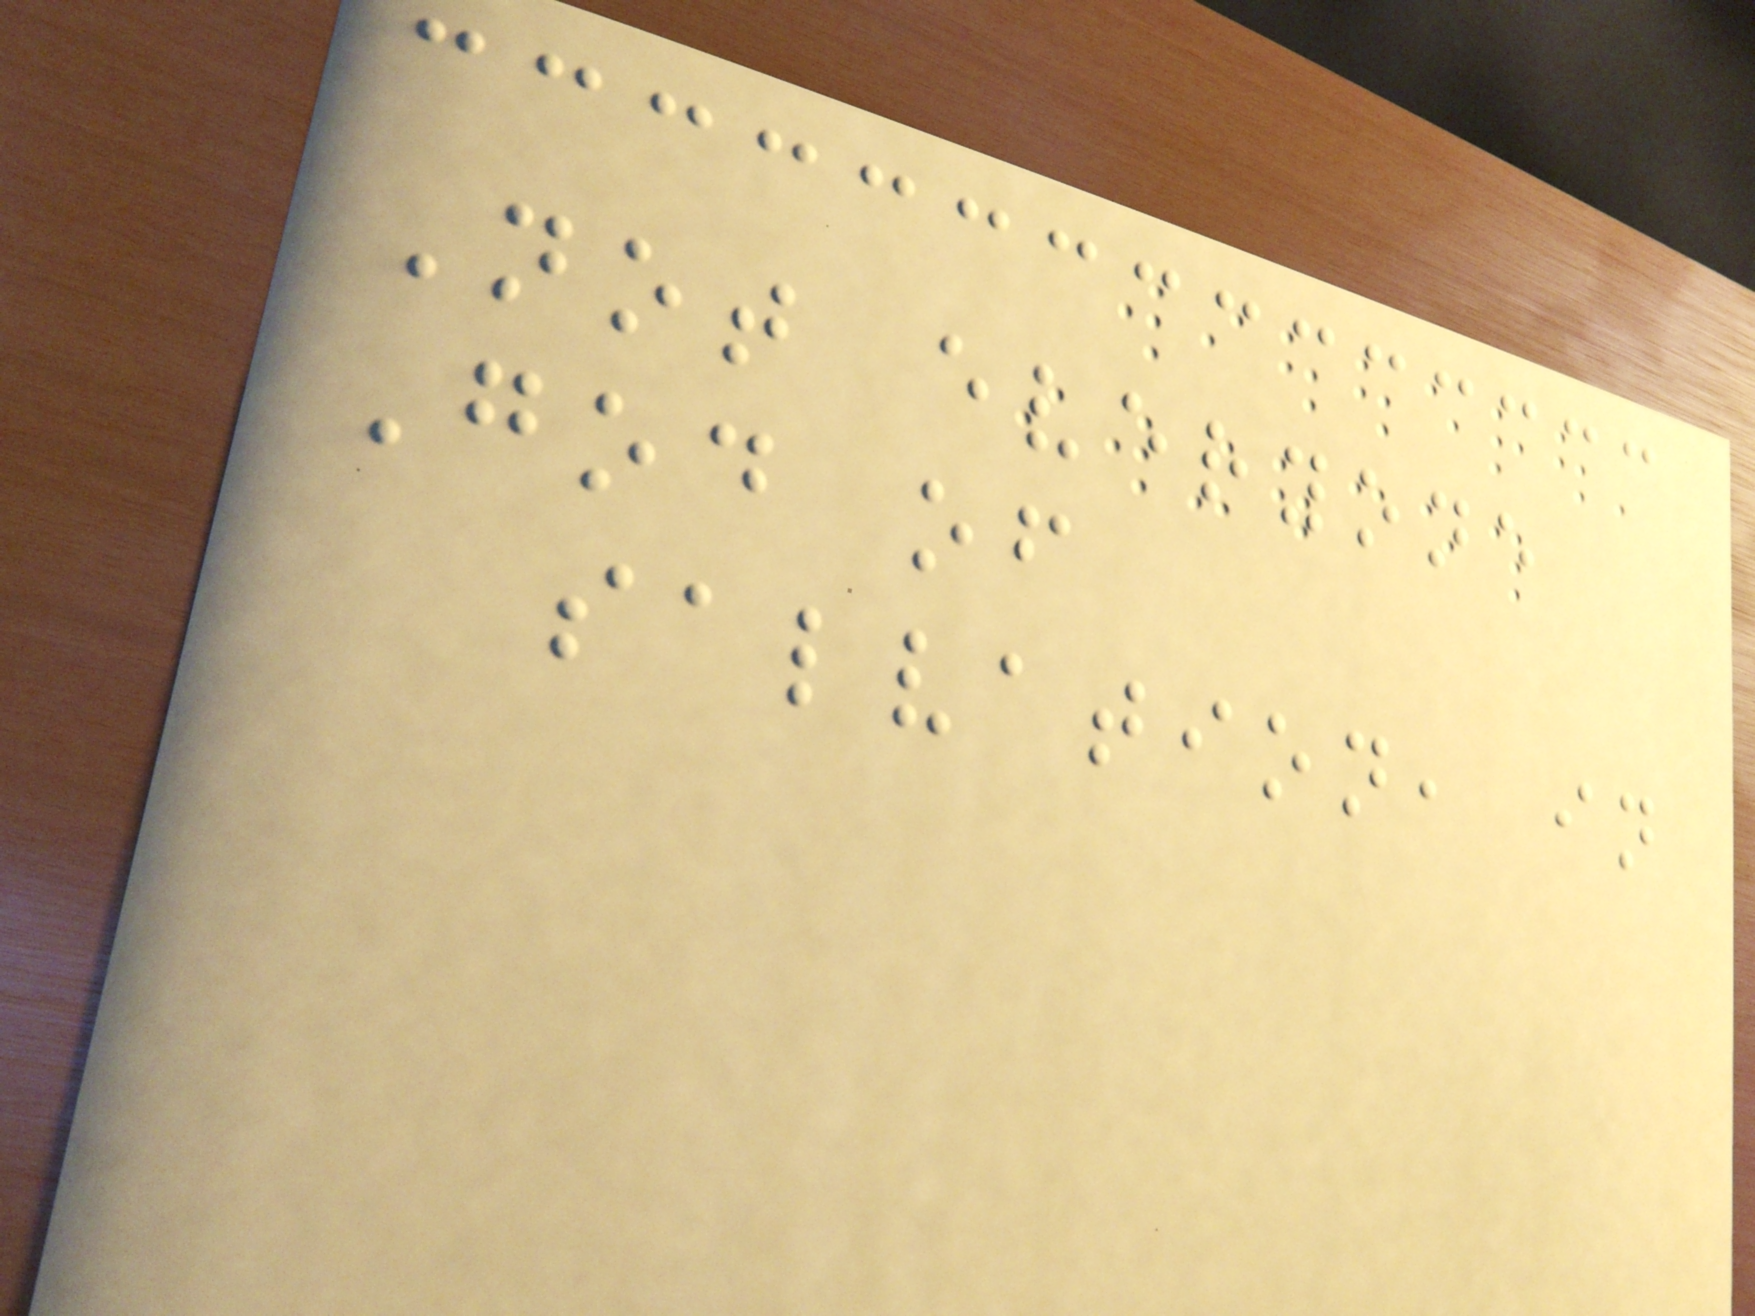Not everyone
God of
salvation, in
